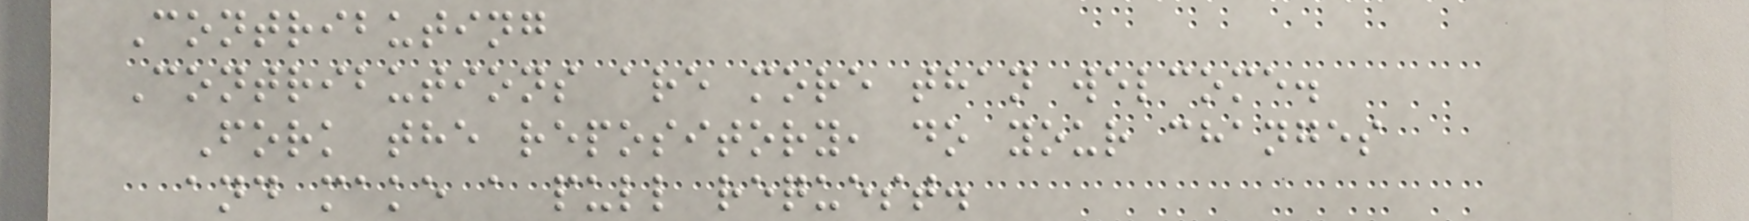Contributing
Contributions are more than welcome.
Fork the repository, do your changes
and make a pull request.
